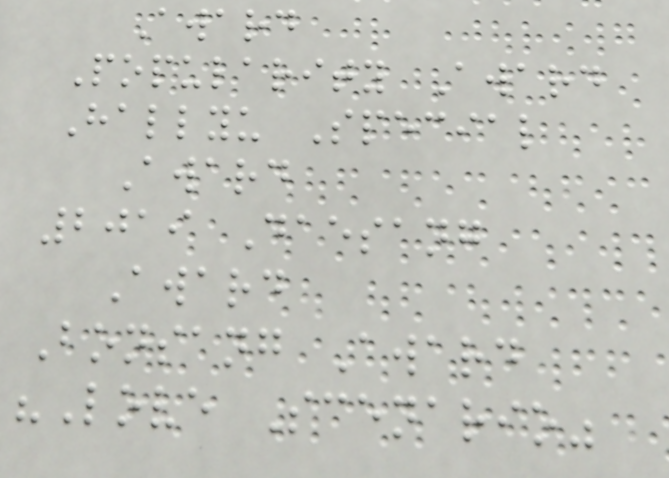Award
Popularity Award
Hallyu Special
Award
2019 Daesang
Award
Bonsang Award
"Love Scenario"
